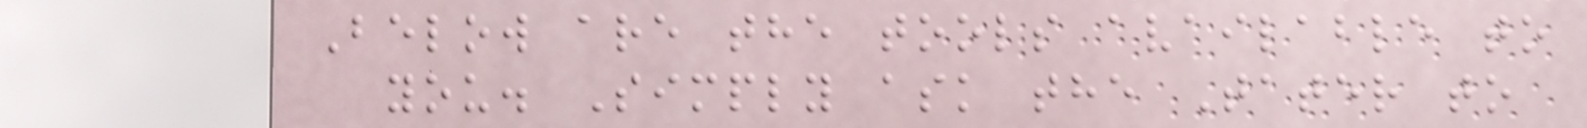Below are the tools available to
you. Simply ask the Tater to
